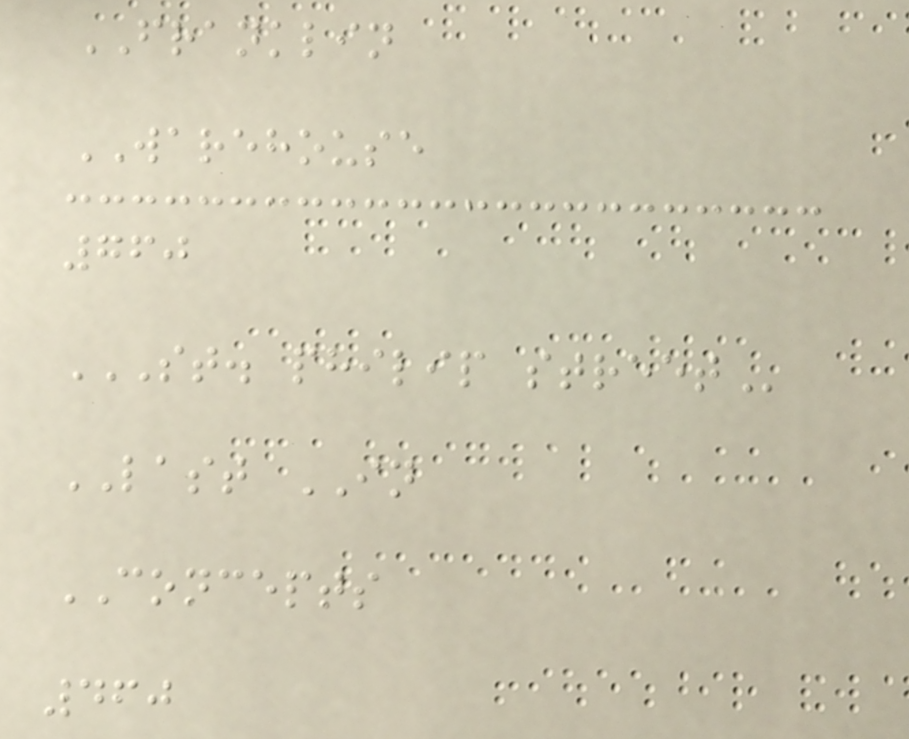FRANKLIN
WAREHOUSE
760
ST. PHILIP STREET
LAST IN
CONCEPTS
460
